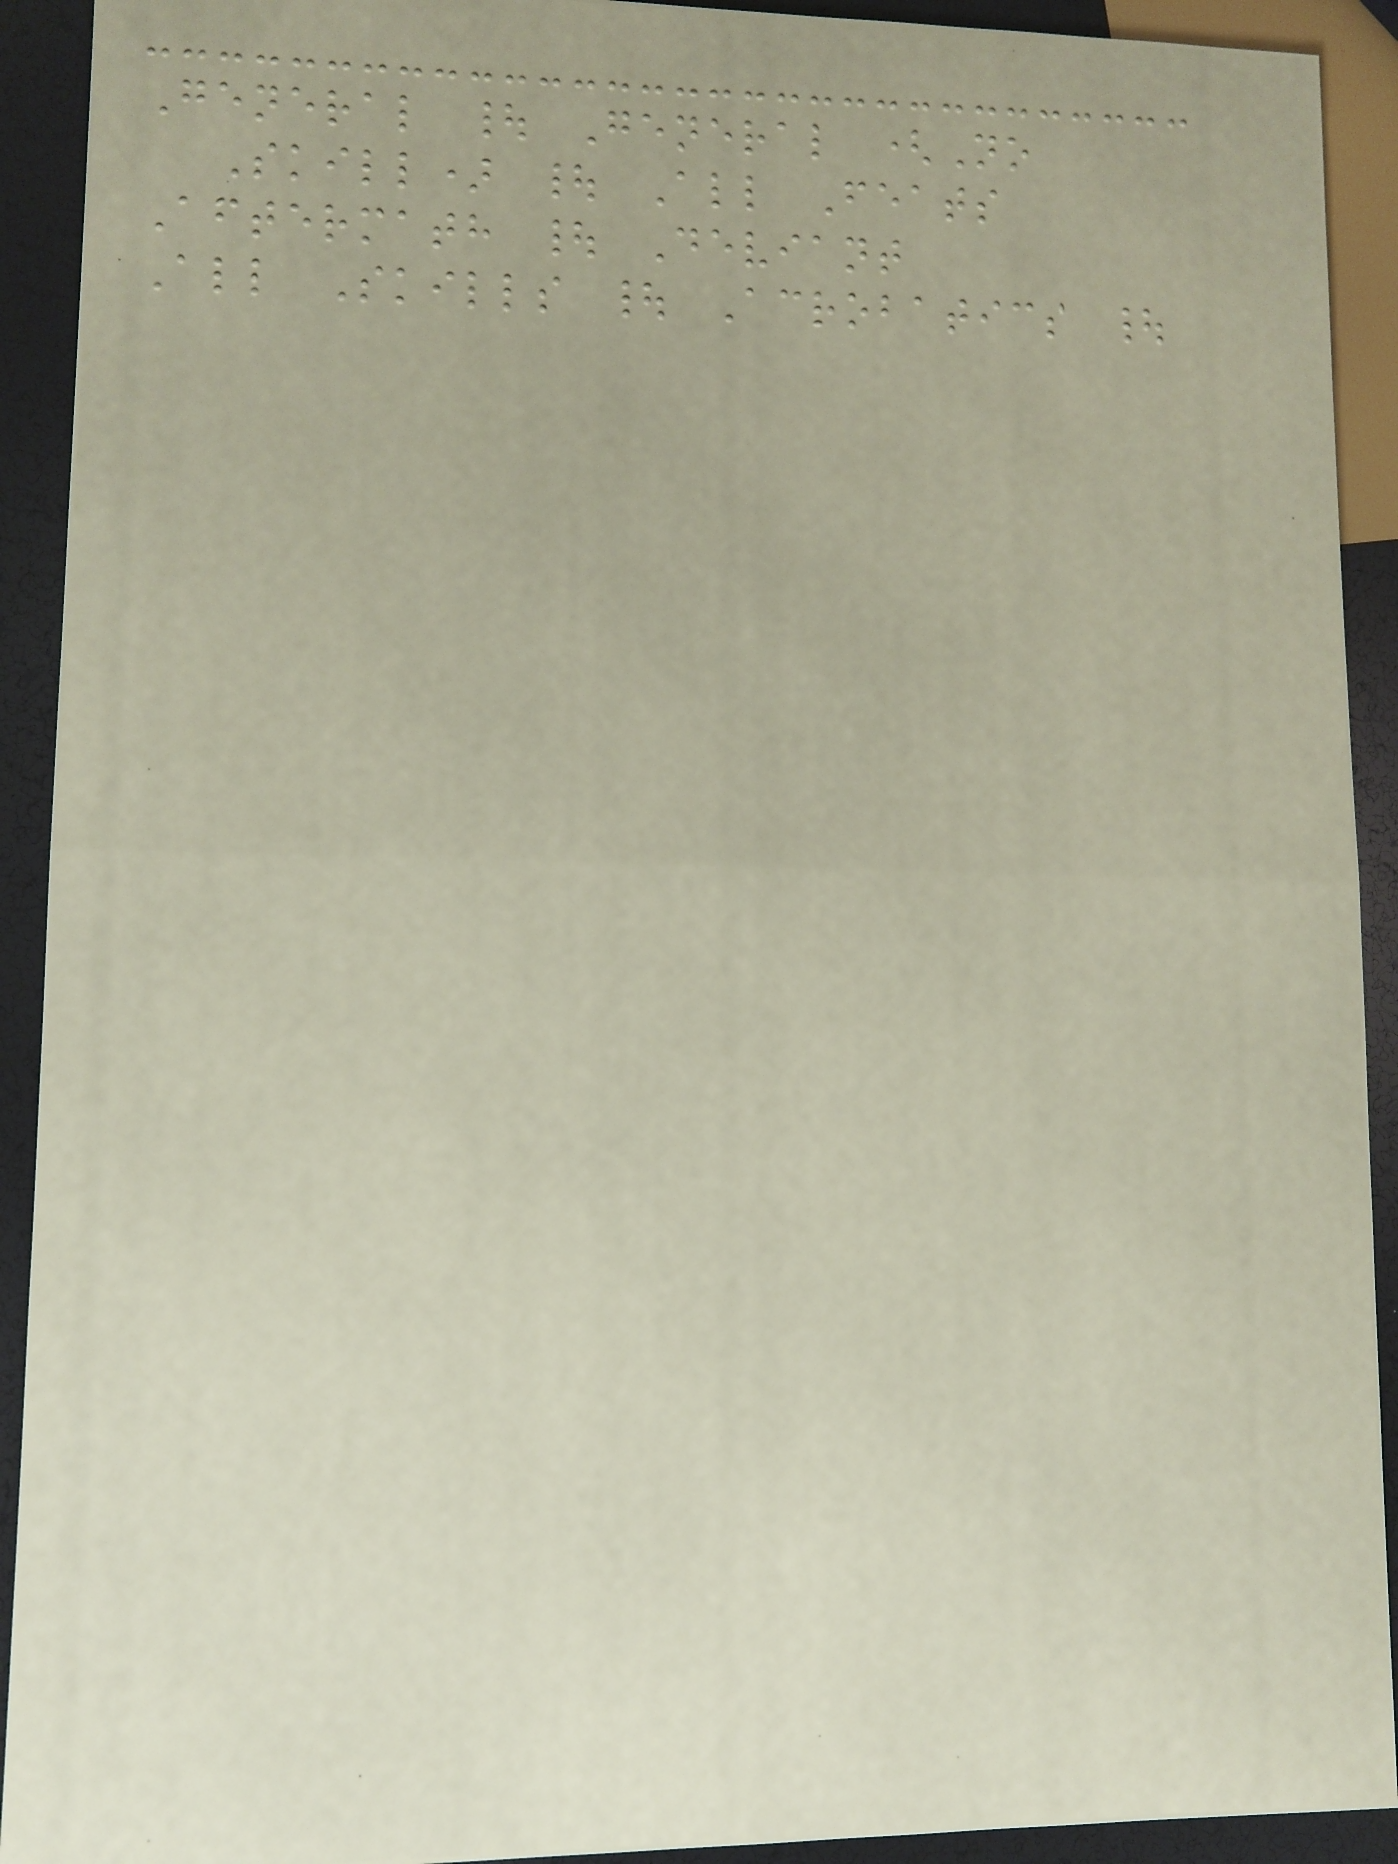General | General (No
Skill) | All Feats
Aftermath | Deviant
All Skills | Acrobatics |
